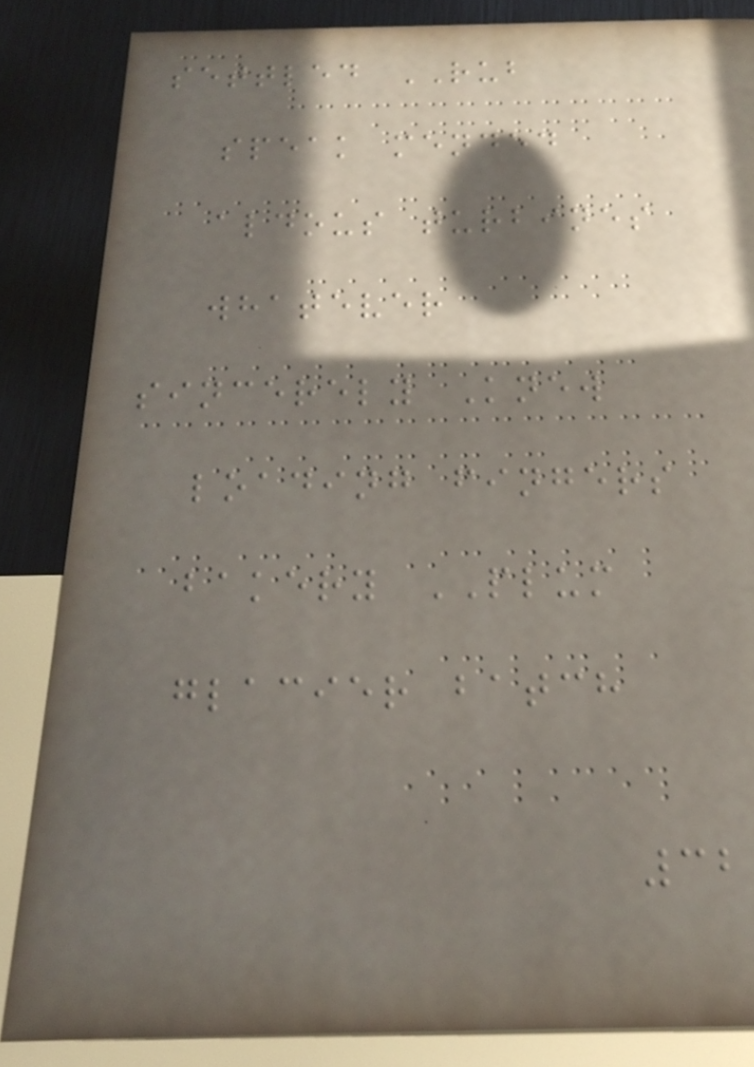settled RUB
speak mended
aldous turbines
whatever
sincerely Knew
loading fingers
bakery PLUM
glacier batch
32
